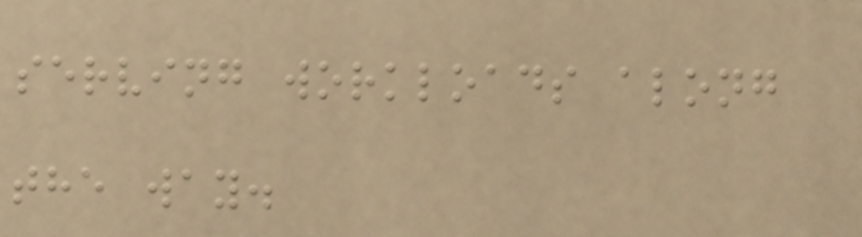serving workloads along
the way.
